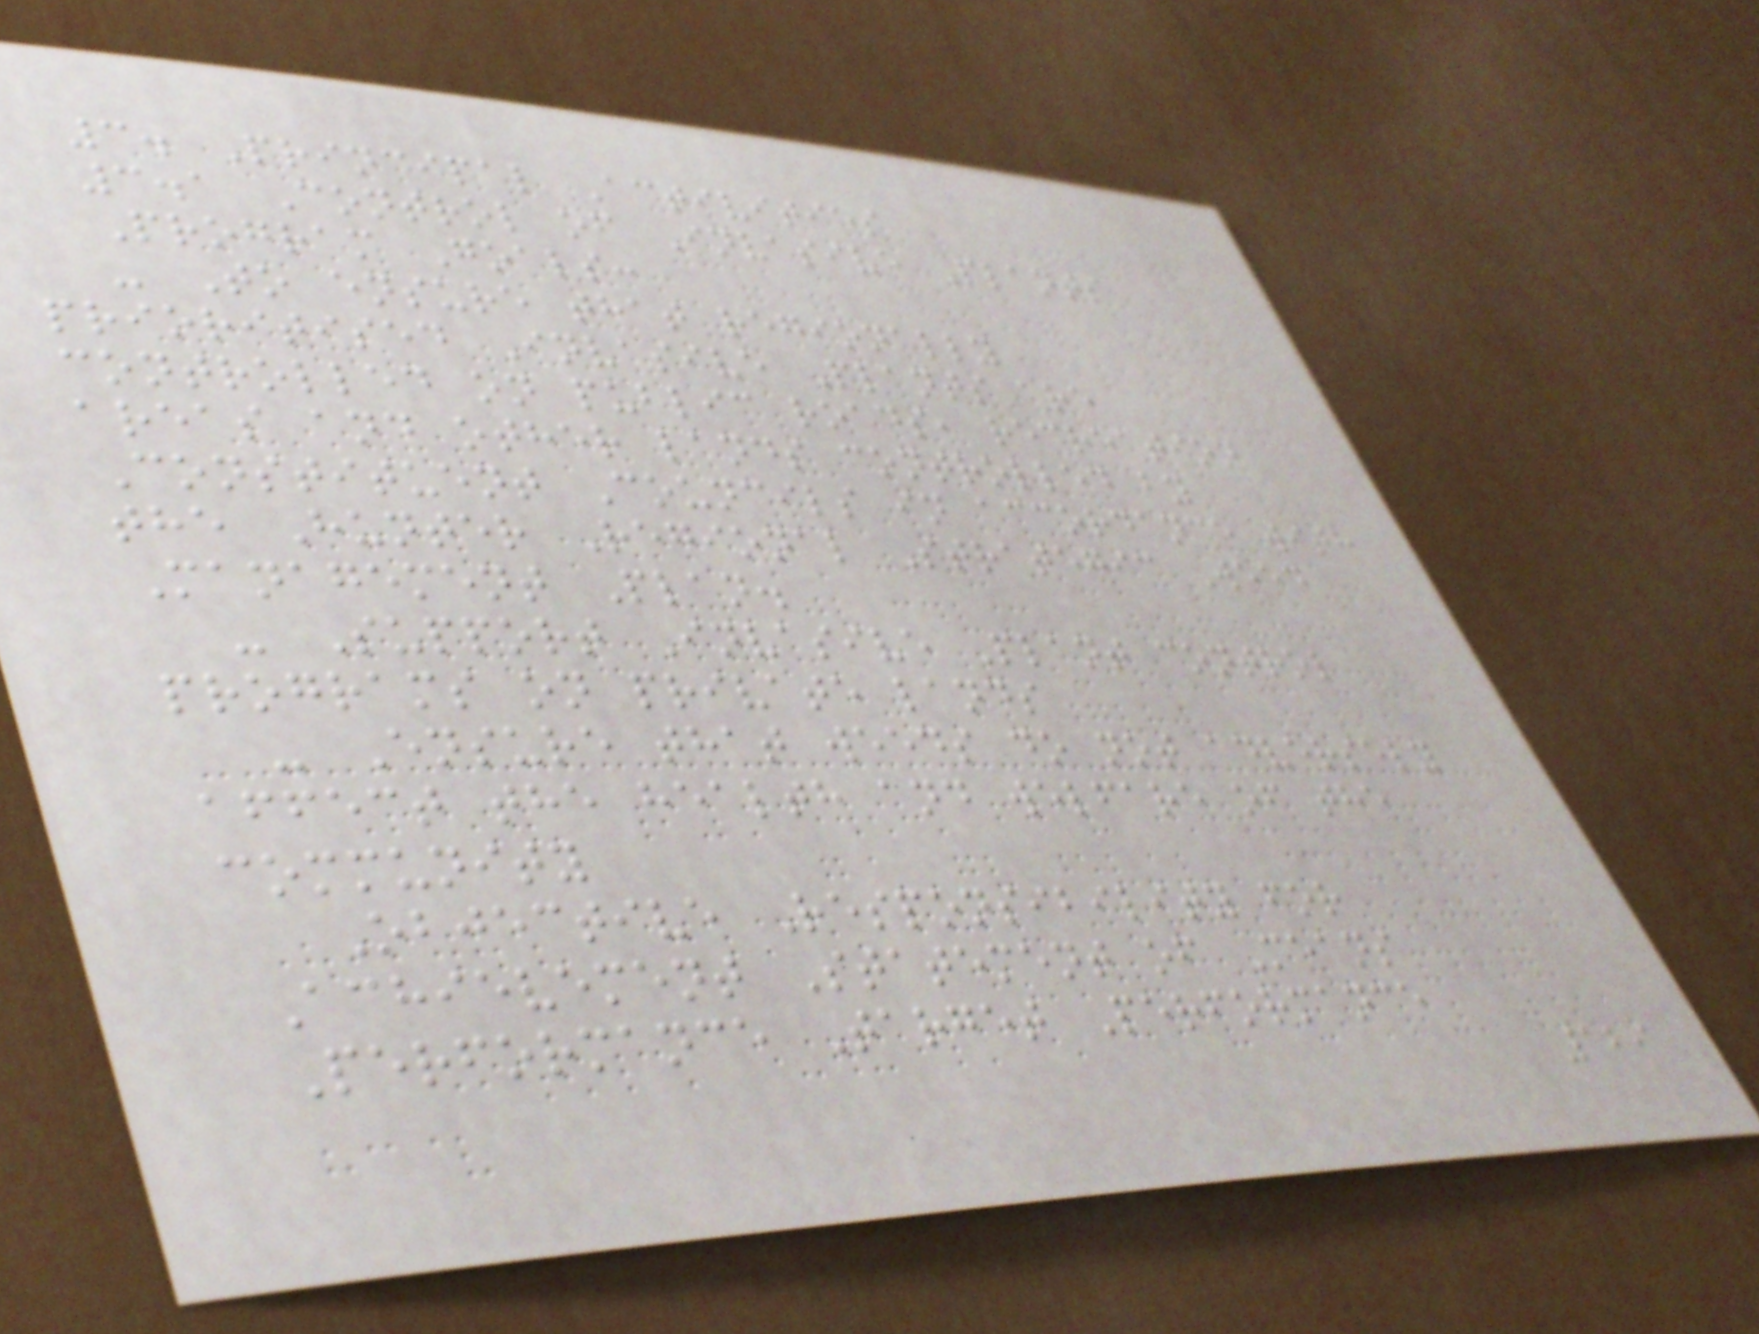3. Principal Activities
3.1 Control of Invasive Plants
Program Goals:
- To ensure that regionally
prioritised Invasive Plants are
controlled on public roads, recreation
areas and other lands controlled by
Constituent Councils in accordance with
the Hunter Regional Strategic Weed
Management Plan.
- Support Invasive Plant control
programs on private lands
- Ensure that weeds do not adversely
affect the health and welfare of the
community
Objective Responsibility for
Achievement Statement of Means
Performance Target Performance
129
